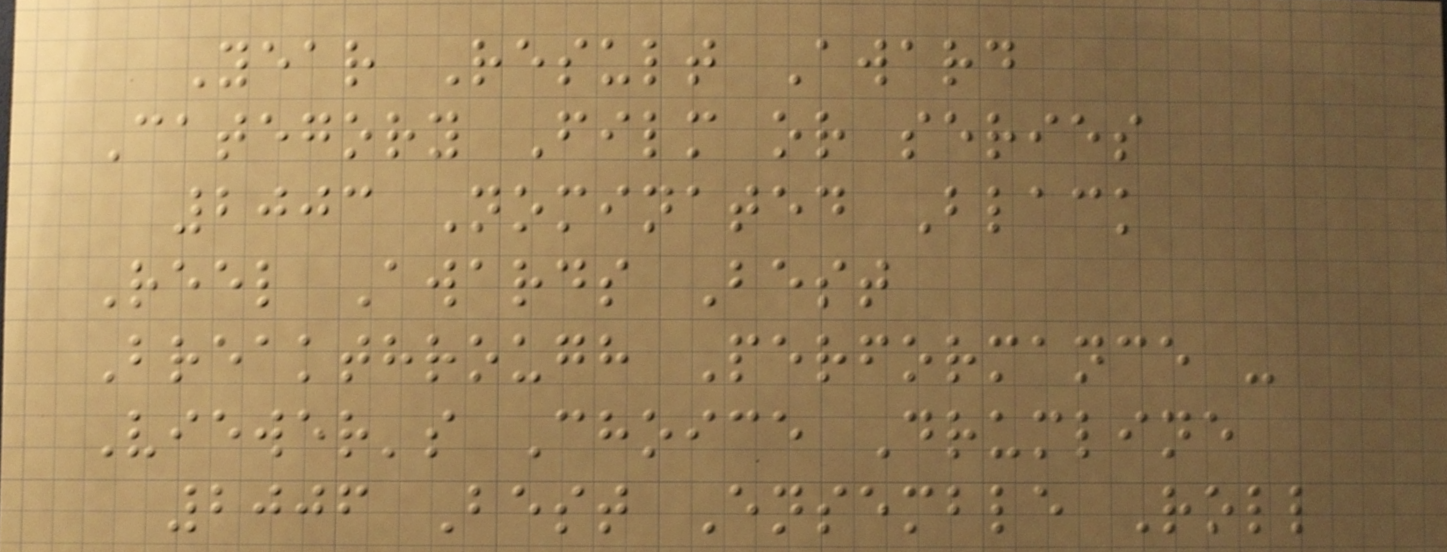Year Result Award
Category Film or series
2003 Nominated Black
Reel Awards Best
Breakthrough Performance -
Viewer's Choice Drumline
2006 Best Ensemble Roll
